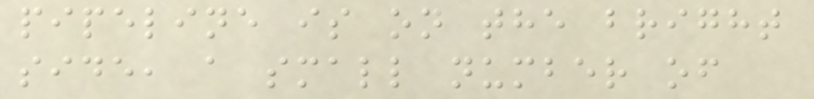pipeline is on the bright
side, a small number of
